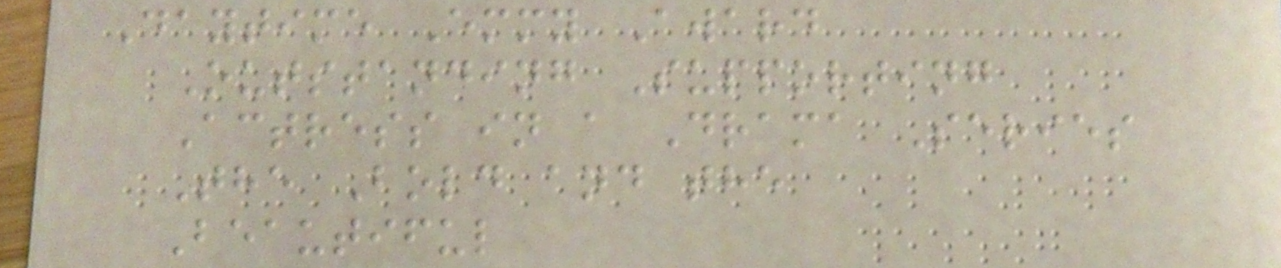Daytime Emmy Award
Outstanding Supporting
Actress in a Drama Series
The Bold and the
Beautiful
